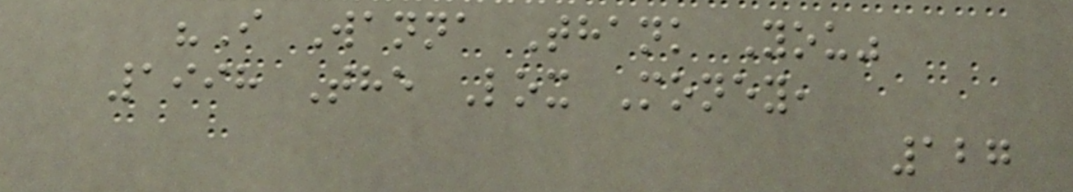"I Wanna Thank You"
1998 The Lox Money,
127
